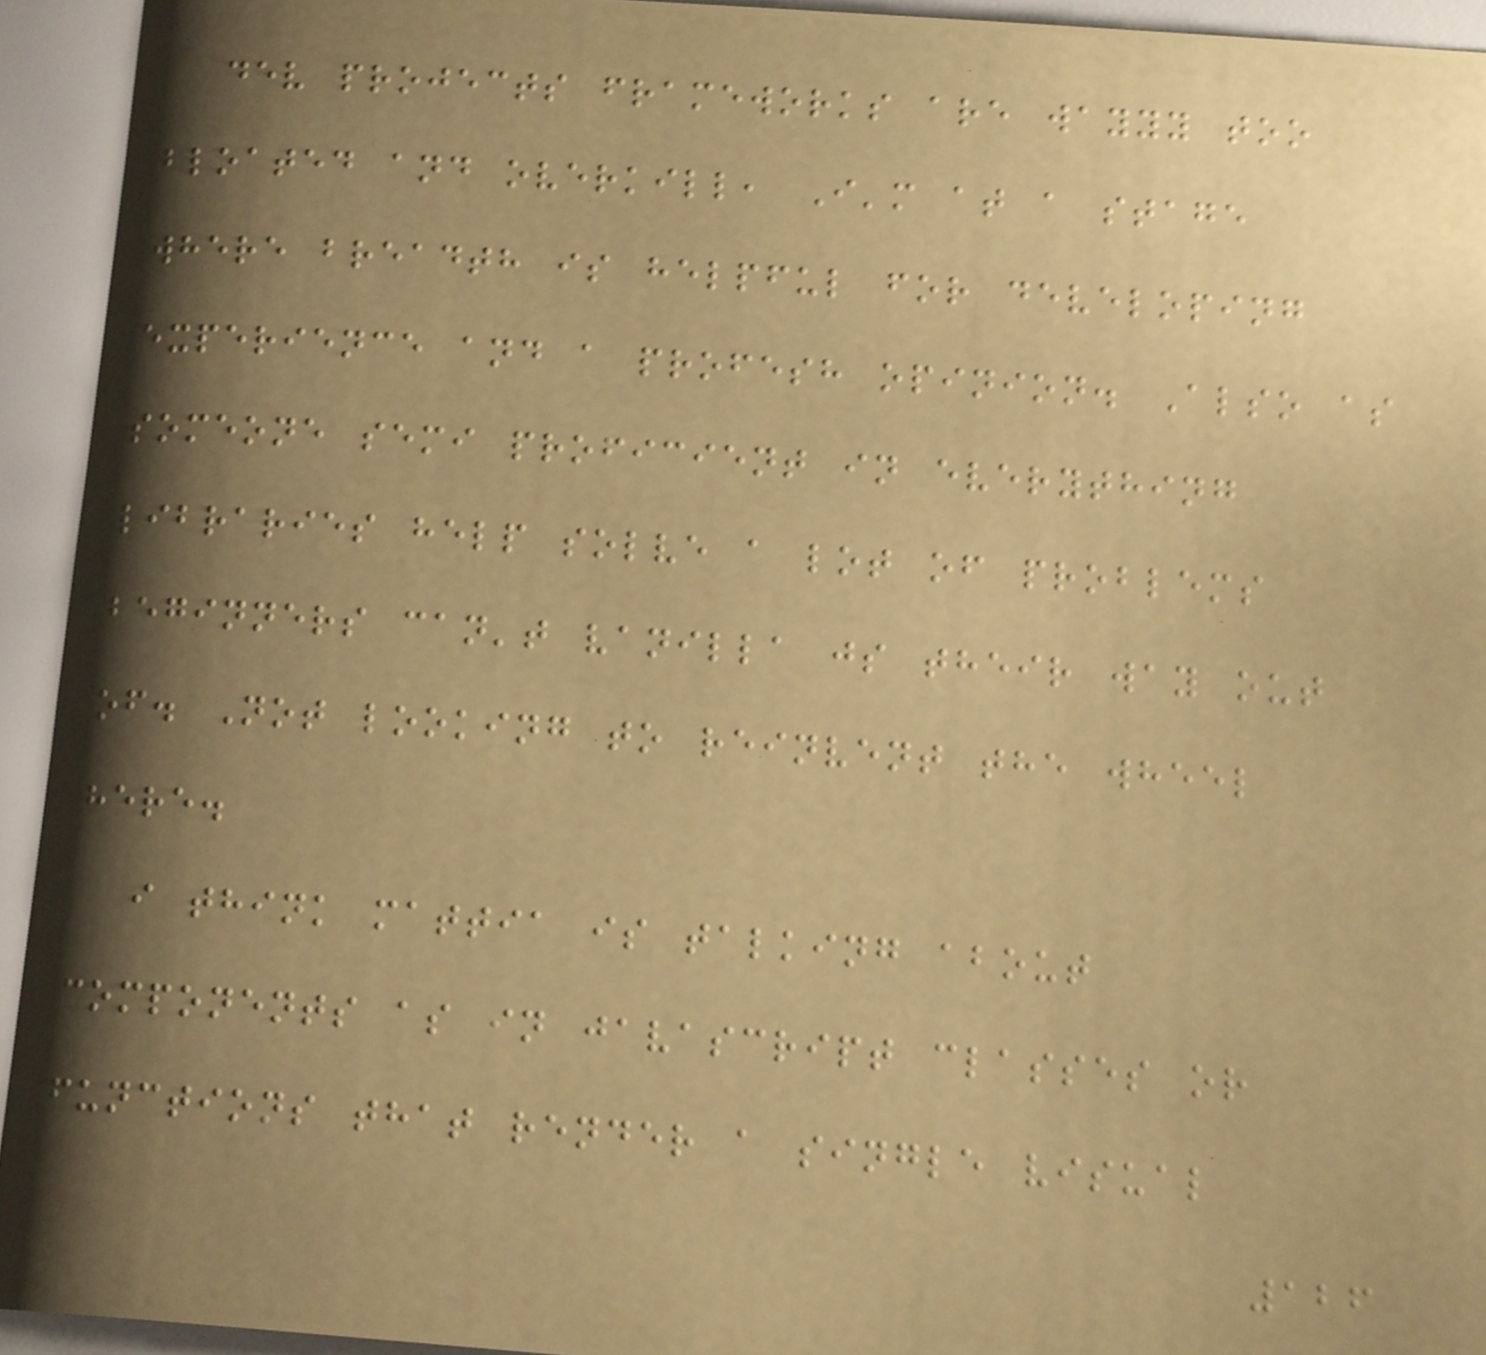dev projects frameworks are wayyy too
bloated and overkill, I'm at a stage
where breadth is helpful for developing
experience and a profesh opinion. Also as
someone semi proficient in everything
libraries help solve a lot of problems
beginners can't vanilla js their way out
of. Not looking to reinvent the wheel
here.
i think mattia is talking about
components as in javascript classes or
functions that render a single visual
126
